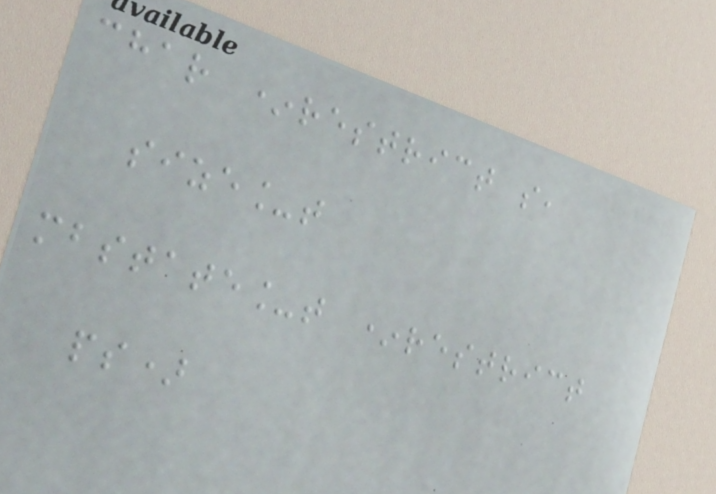char *restrict s,
size_t
mbstate_t *restrict
ps)
